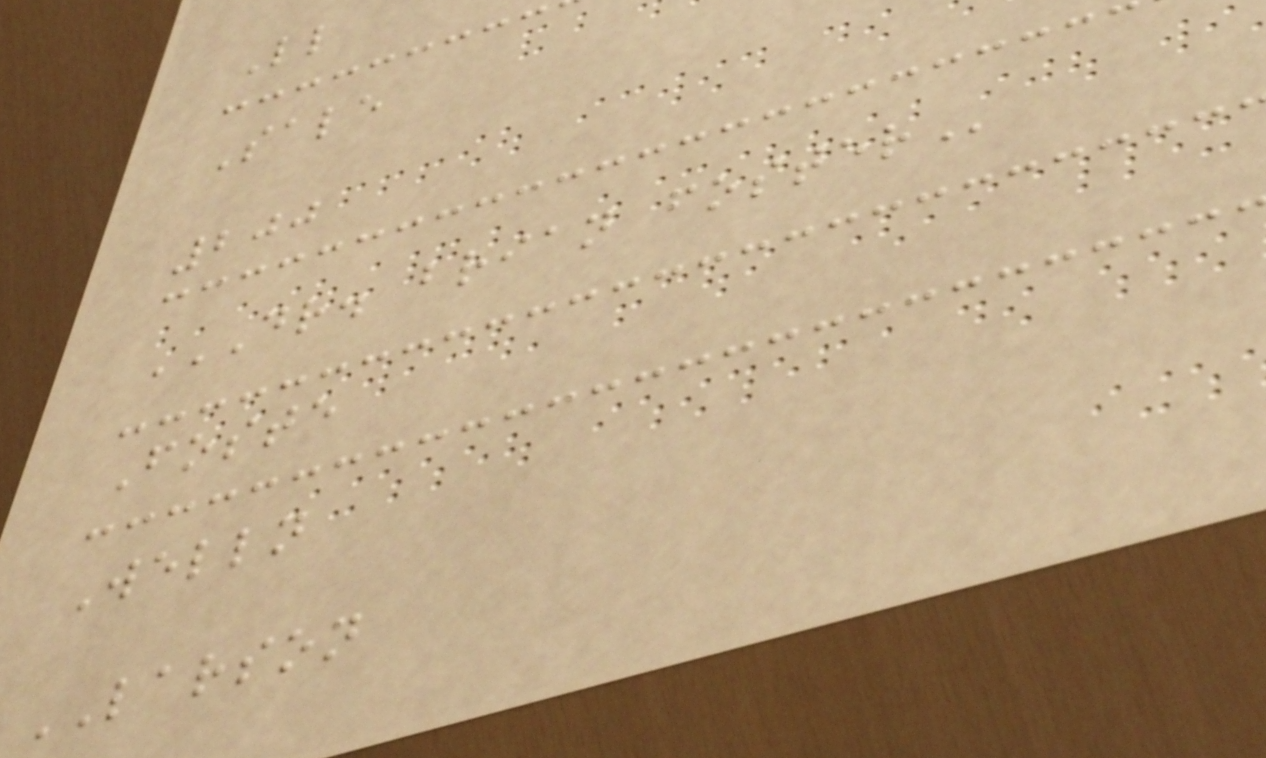Ll
Sale
200
DR. BRIAN FOSTER
Foste
Welln
LARSON
